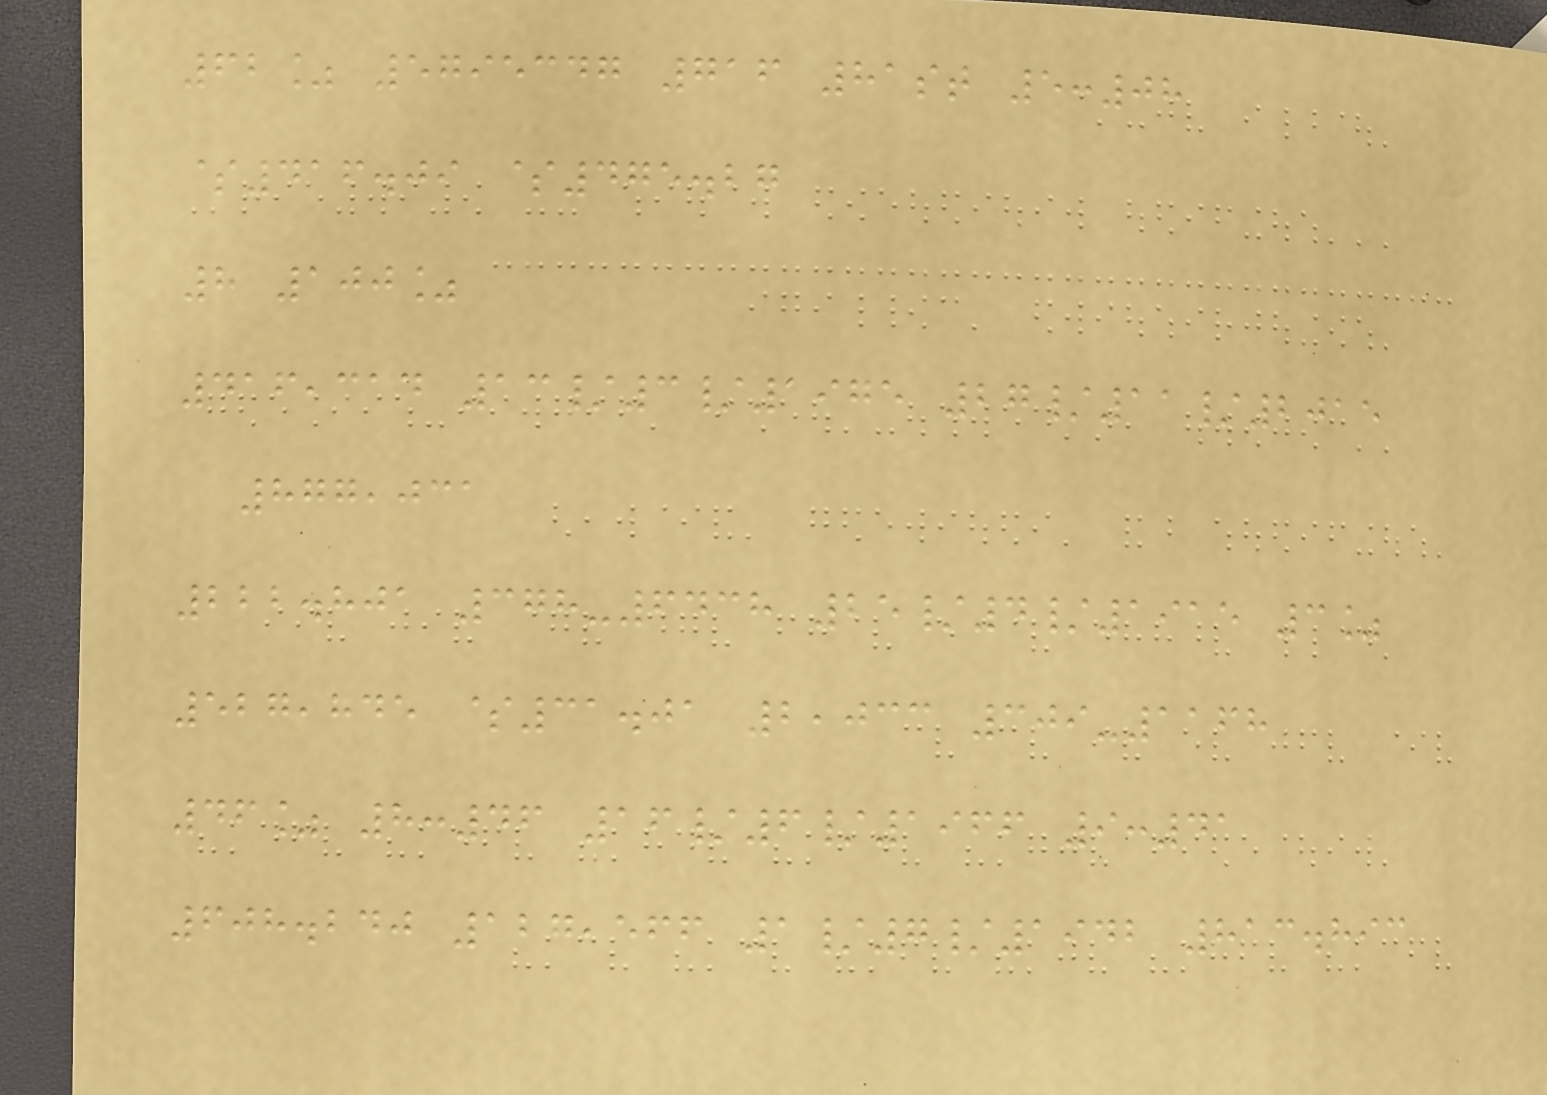62% 5795347 716 81st 5:08
$416.09 $475.27
8 100%
416,314 13/3/1975 27/11/2015
877,031
222.801 378-6438 25/4/1915 3%
527,845 $31.01 2,033 309-1168
46% 8:46 16/6/1966 9:41
608.240 127,566 1/7/1942 813.893
